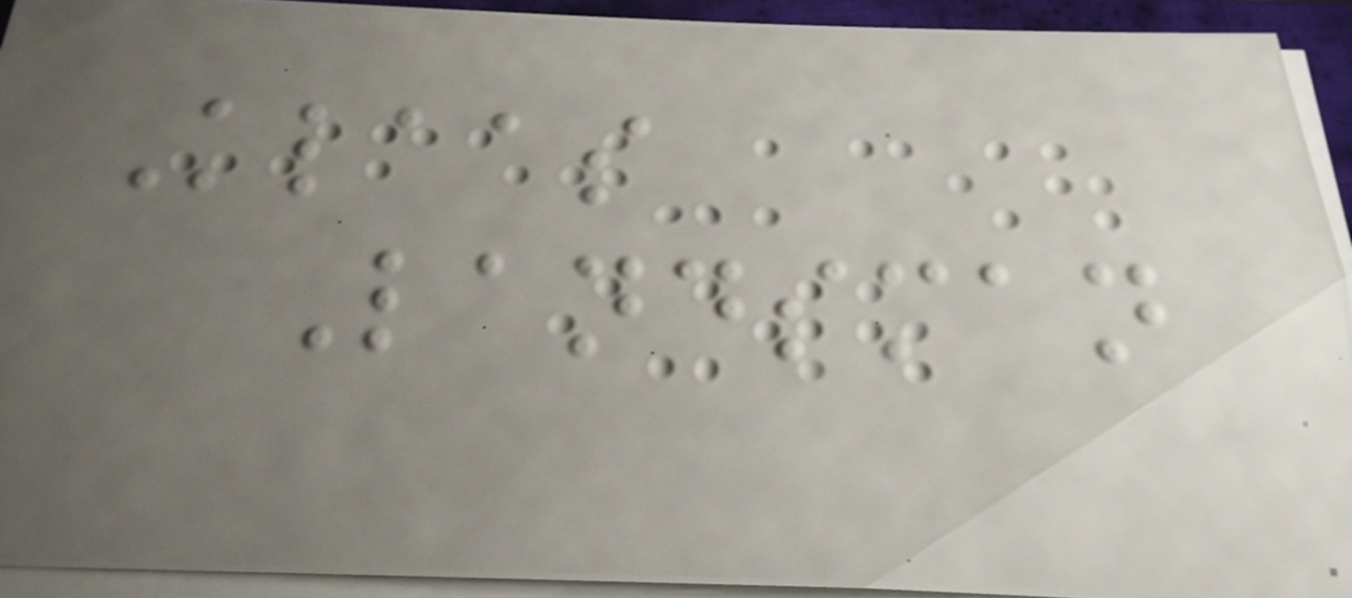Klaas
Landsman
